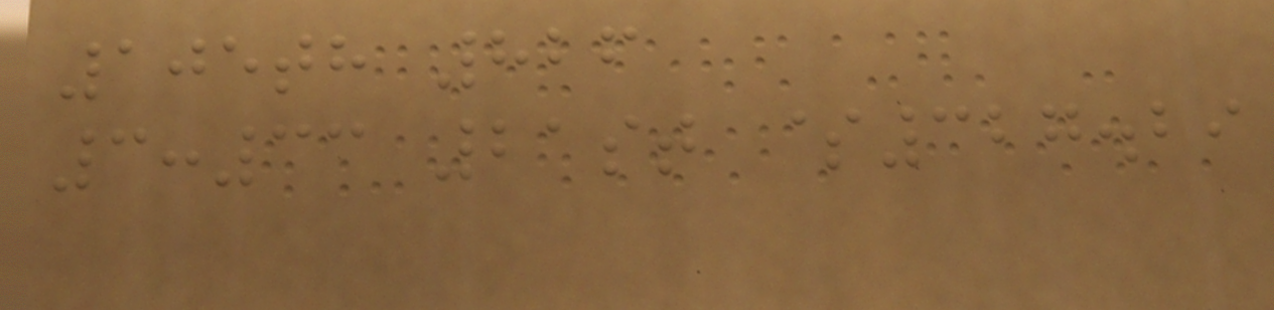105th 826
3:33 21st $327.29
